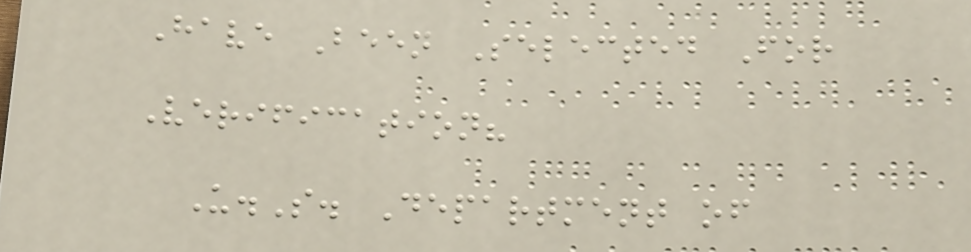Have Been Selected For
Verification?
U.S. Department of
